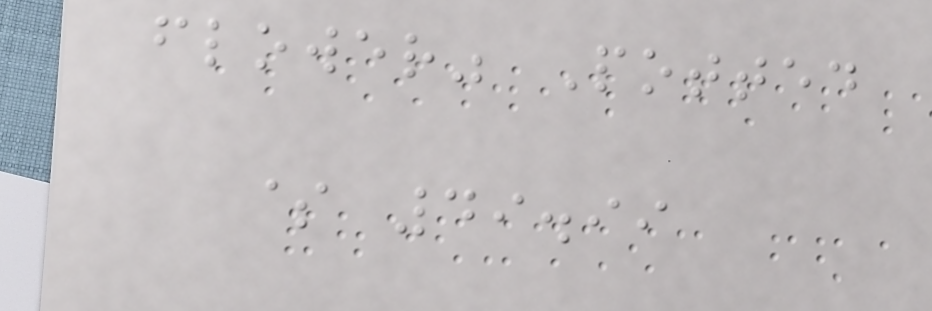flower" Potted
$ 49.99
